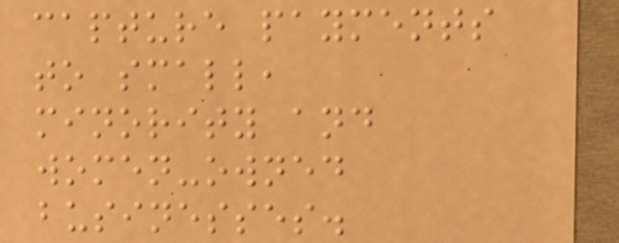capture payments
to small,
minority and
women-owned
businesses.
